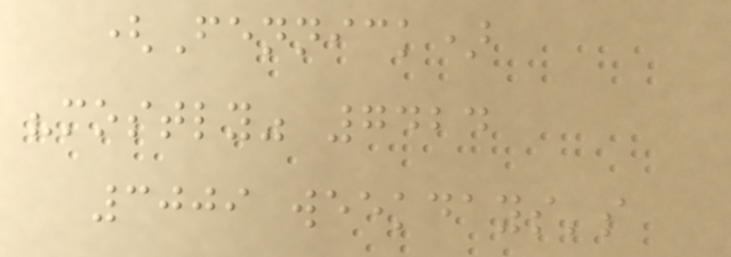(Fennick)
"mostly" 7424
3009 weekdays's
